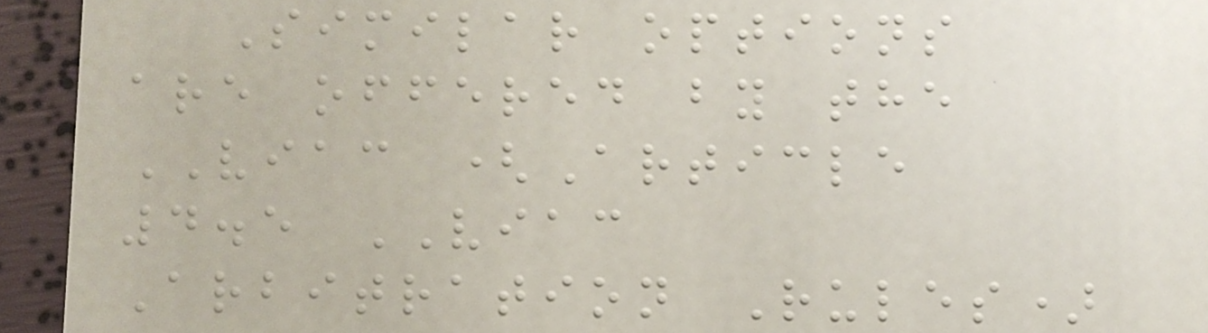Similar options
are offered by the
VIAC (Article
4.5 VIAC
Arbitration Rules)
